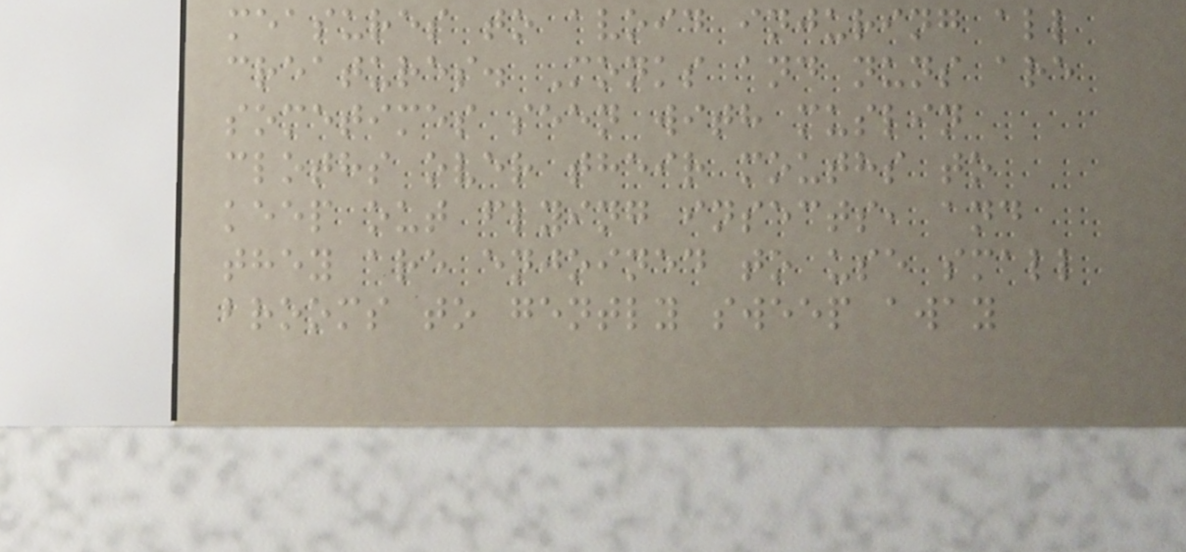measures to avoid injuring all
creatures. Monks and nuns are
sometimes seen with muslin
cloths over their mouths to
keep out flying insects, and
they are enjoined to use small
brooms to gently sweep away
